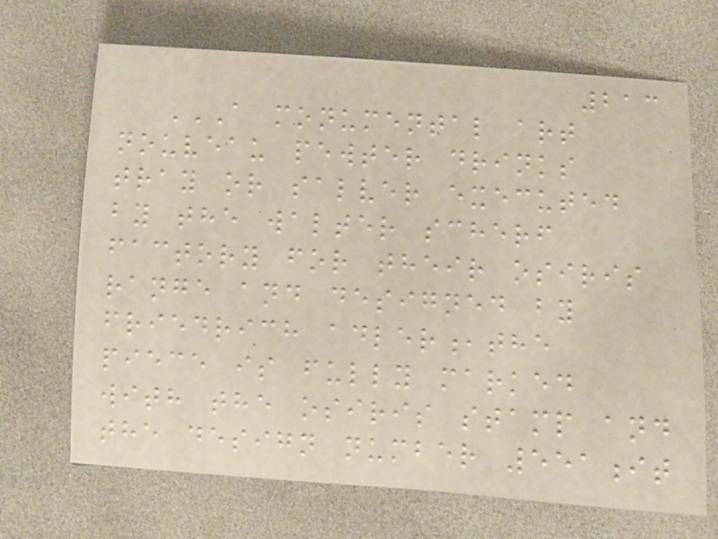213
A MONUMENTAL ART
NOUVEAU PEWTER DRINKS
TRAY OR SALVER EXECUTED
BY THE WALTER SCHERF
FACTORY FOR THEIR OSIRIS
RANGE AND DESIGNED BY
FRIEDRICH ADLER,THE
PIECE IS FULLY MARKED
WITH THE OSIRIS STAMP AND
THE DESIGN NUMBER 551IT
